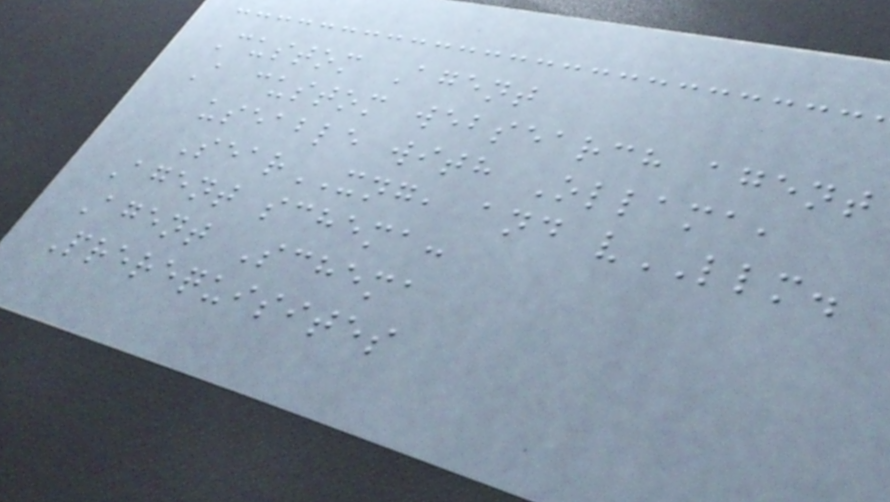Custom Agent
A custom websearch agent
useable with Ollama,
SearXNG, and vLLM.
Agent schema:
Agent Schema
Prerequisites
